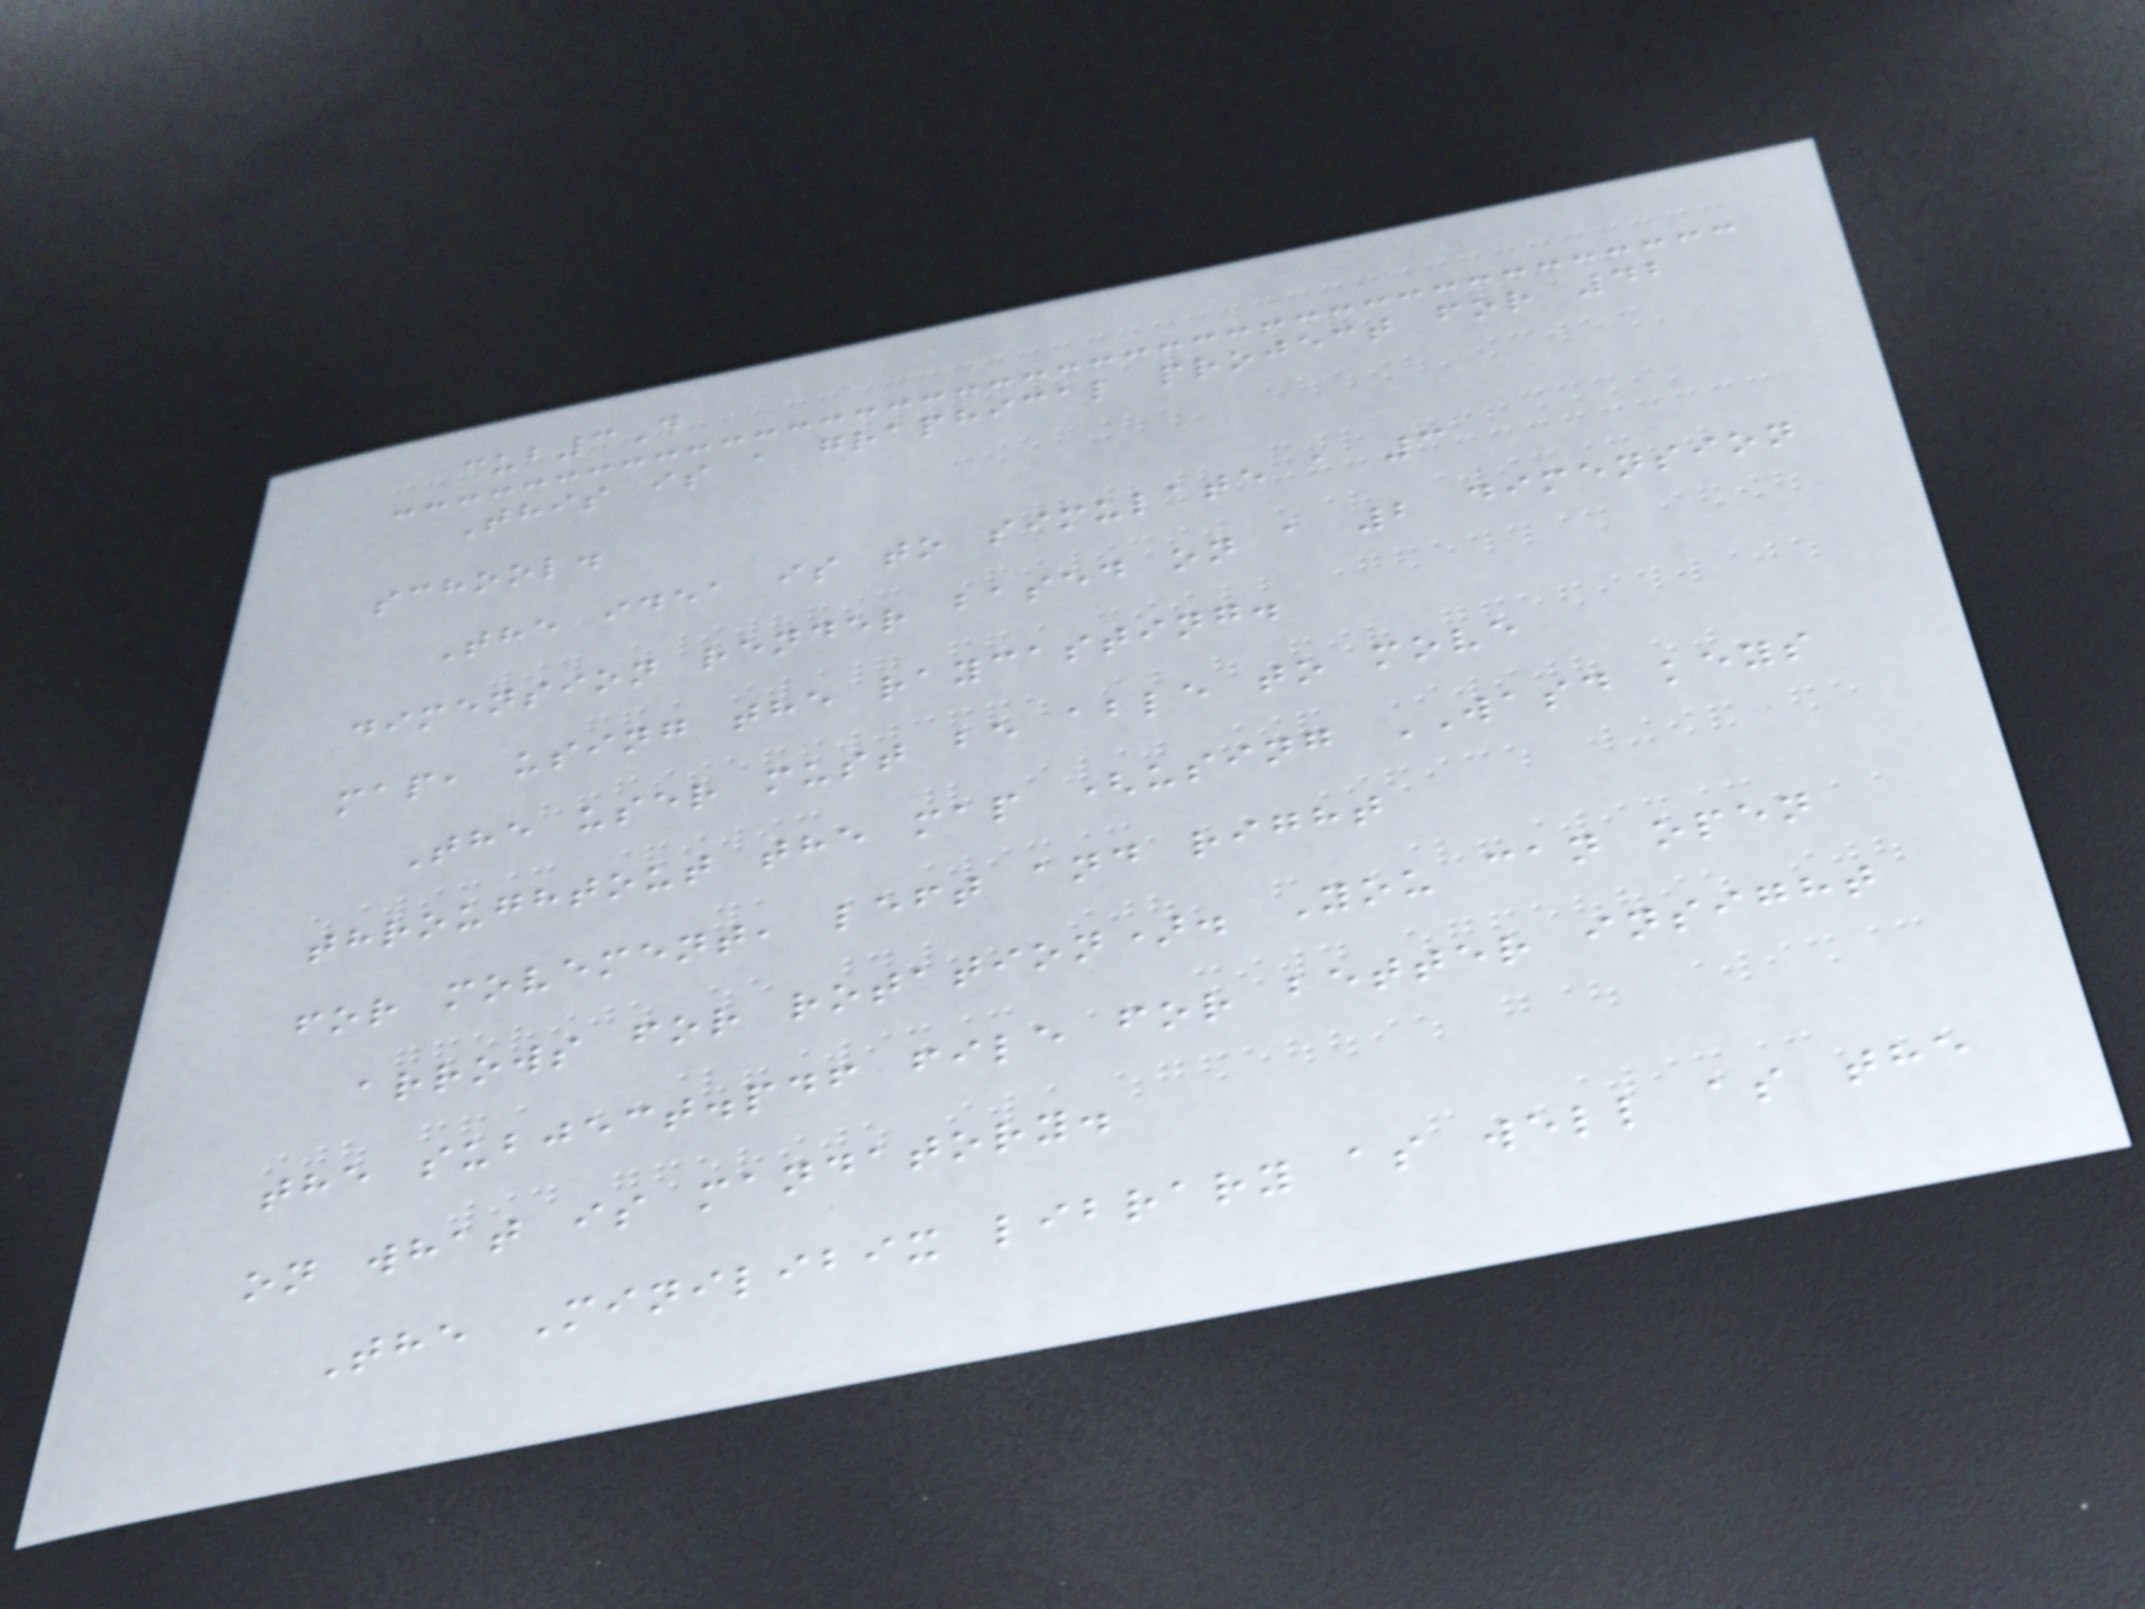cub3D
This is a graphical project for 42
school.
The idea is to simulate a 3
dimension render based on a 2 dimension
map, using the raycasting.
The user must be able to move
throughtout the map (using WASD keys
for movement, left and right
arrows for rotation). You can open
the subject.pdf file for better insight
on what is mandatory.
The Minilibix library as well as the
